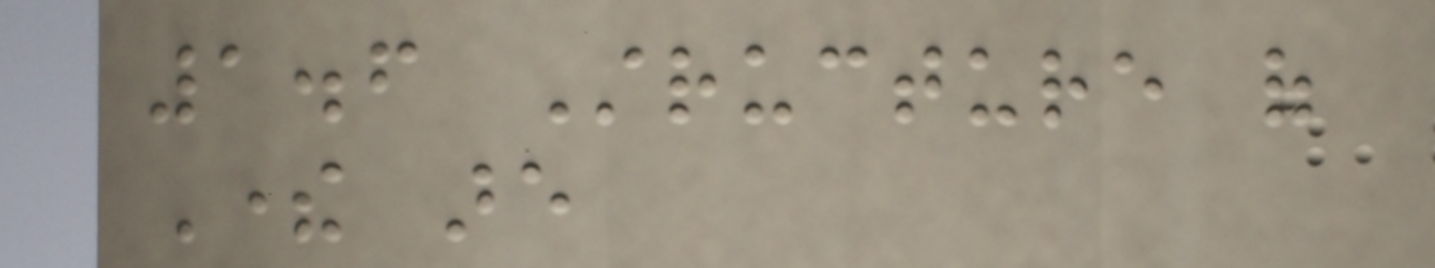1.6 Structure of
There are
